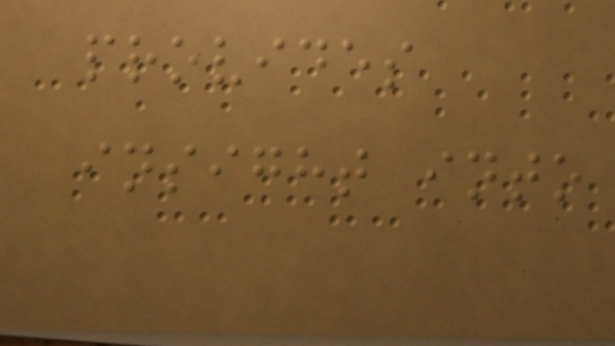provides
insight into
